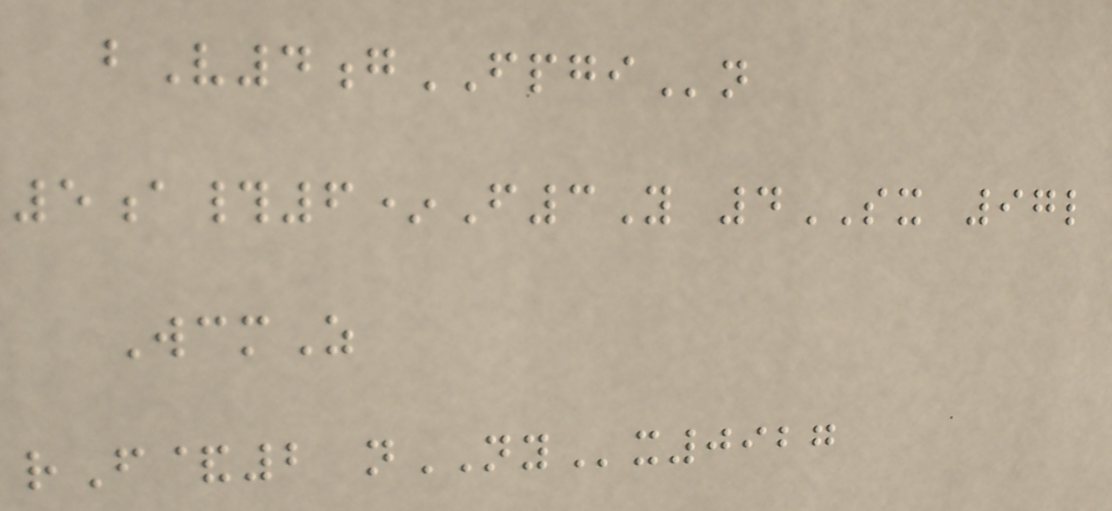bV4gFPGIn
5a#6*F3Y 4SX 97l
WcmZ
rF&2 nNYx0927
